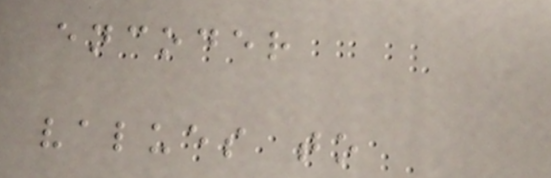encoder
values to
